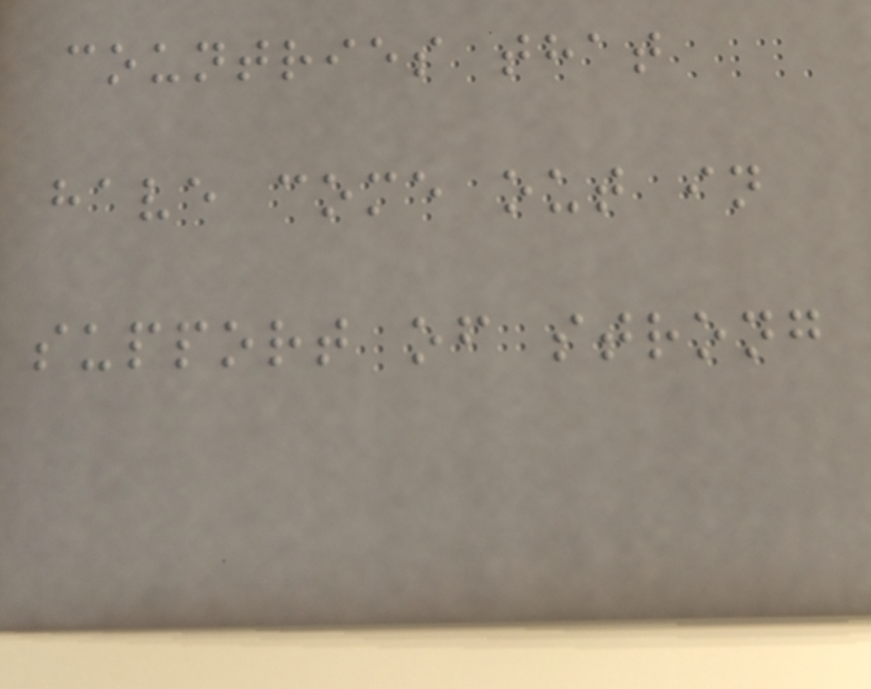countries that
have come out in
support of strong
